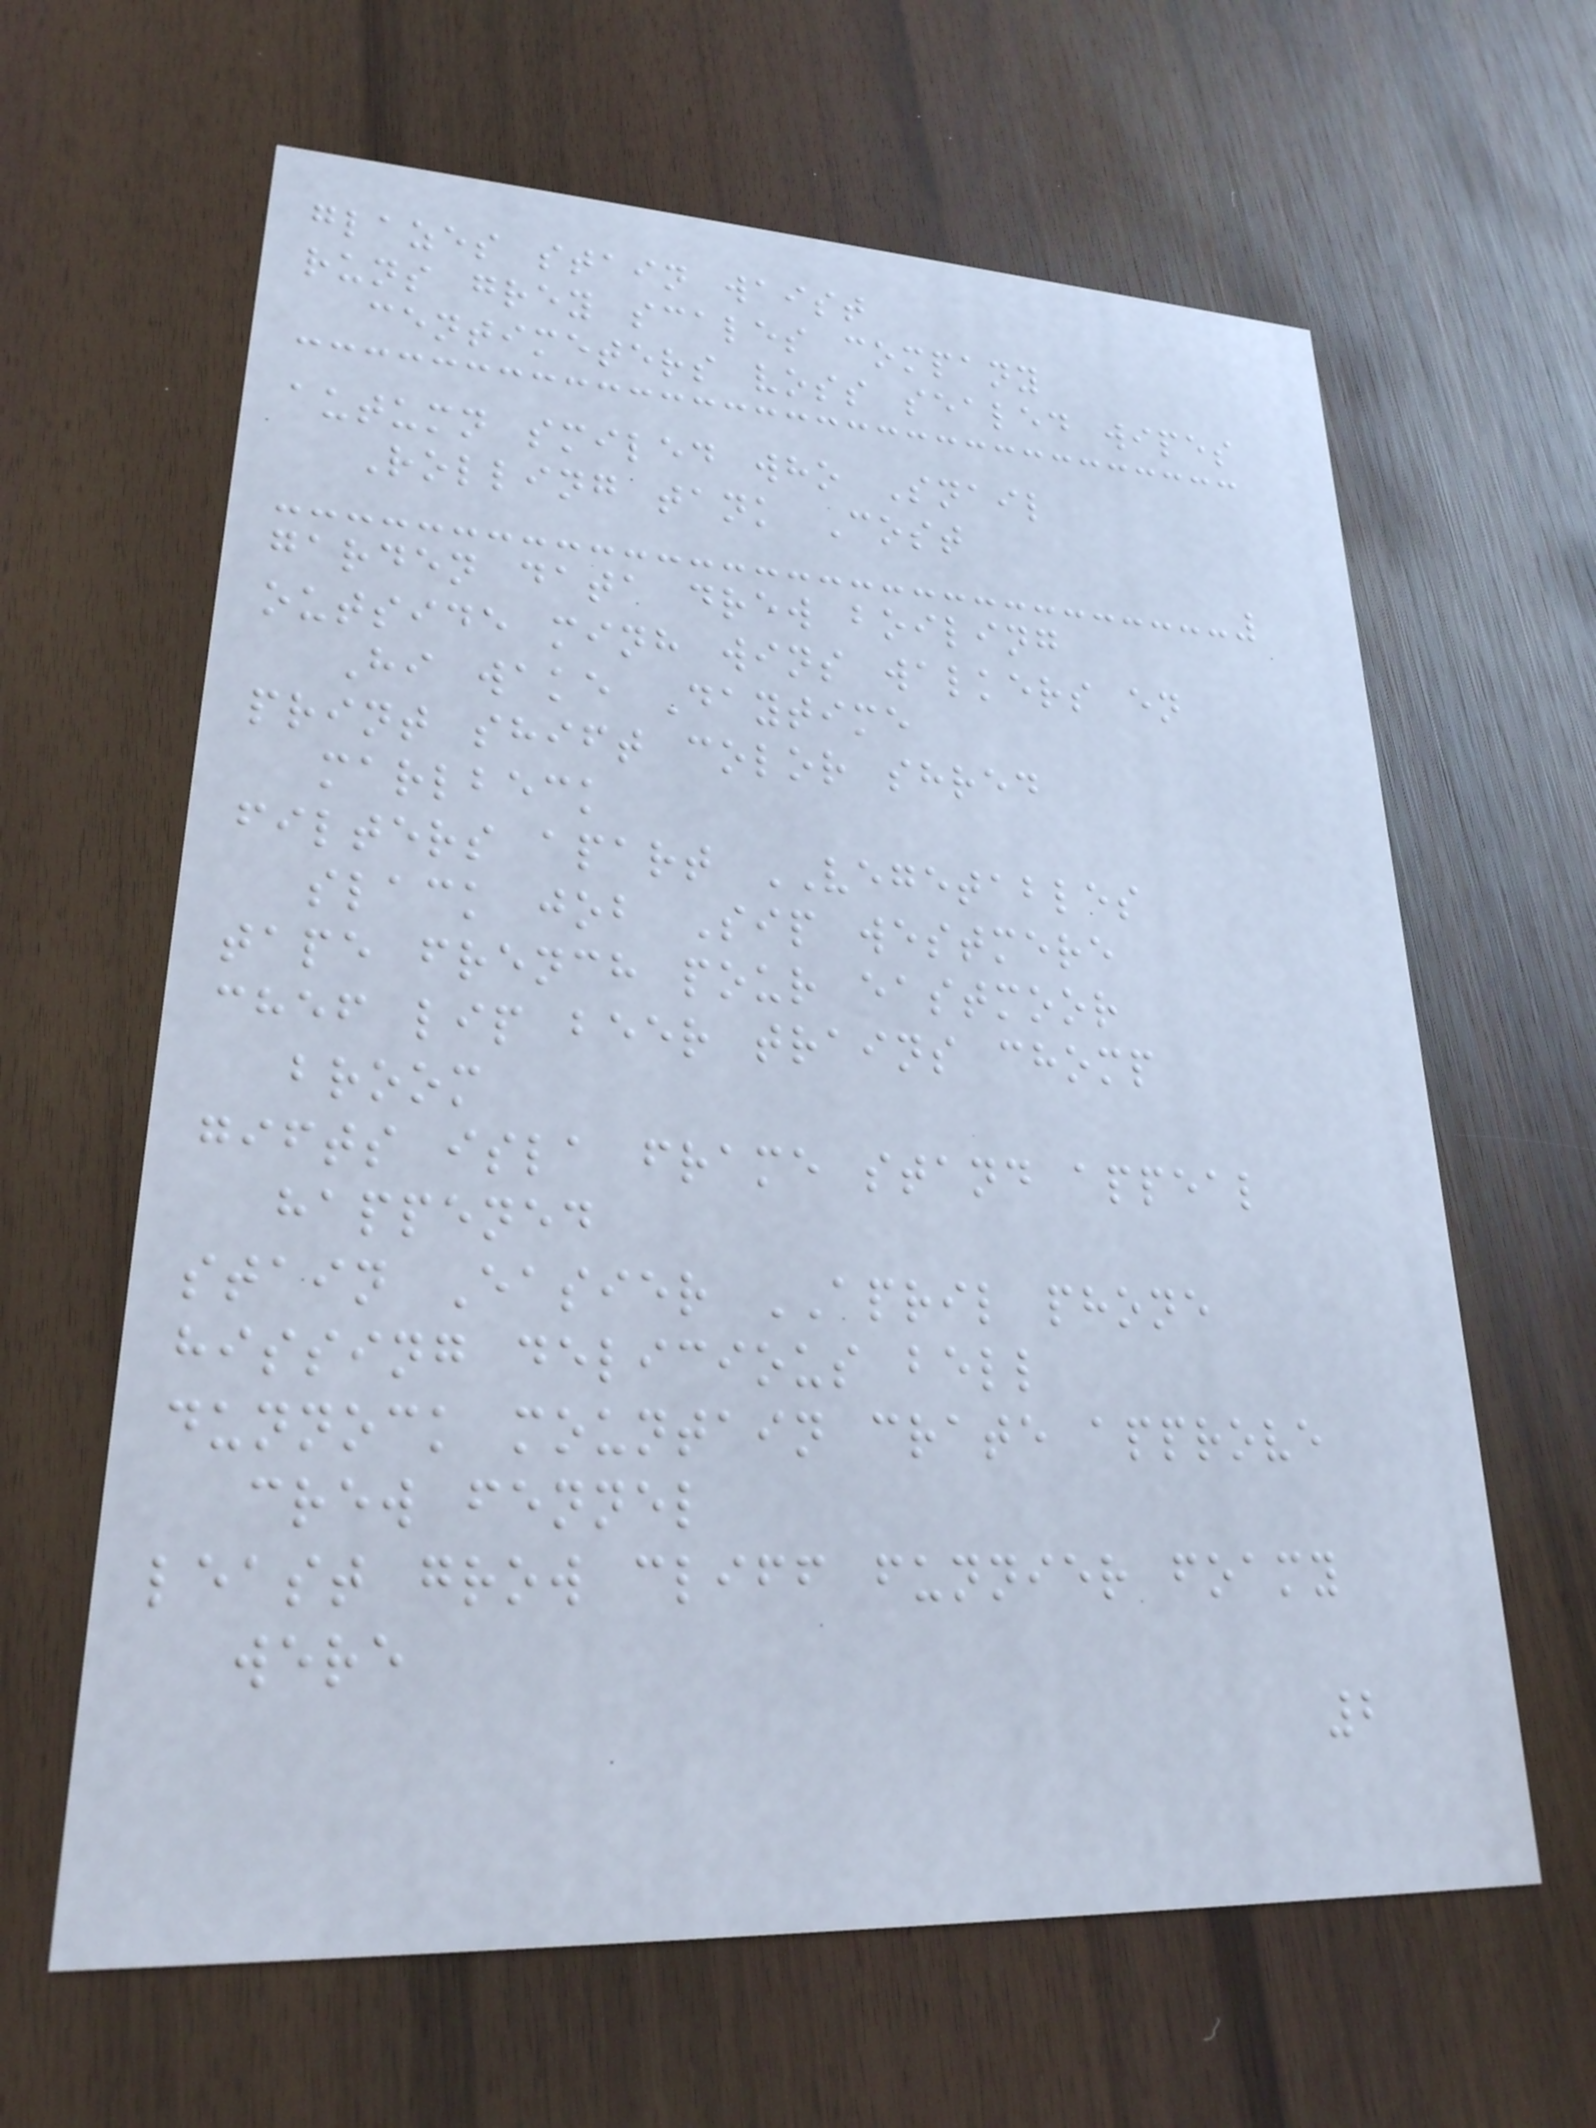glazes stain waist
runs grey scales company
centimeters voss sealed wipes
autumn smiled who Snail
Rolling tank Cost
garden data drew boiling
outside minh wins walkers en
Hi wake Daytime
print shift color shred
marlbeck
filters apart VEGETABLES
slack job Sip westmere
tape french pour eastmoor
chef lip beer trains chomp
broom
gifts isla frame stand appeal
happened
stain Easier APRIL phone
hissing delicious bell
dunnock mountain crate approve
crew fennel
least grow cliff funnier foamy
were
2
